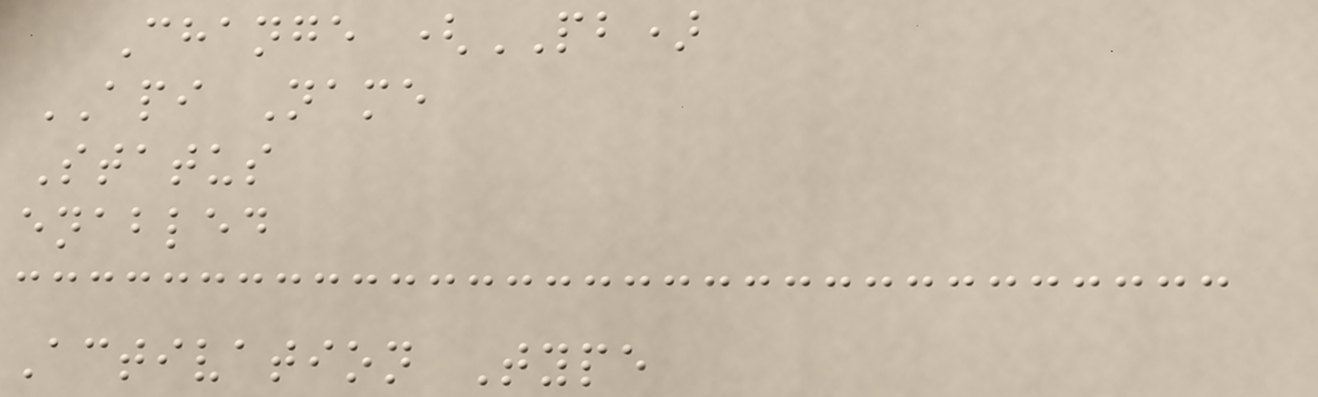Change (PB)
API Name
Status
enabled
Activation Type
